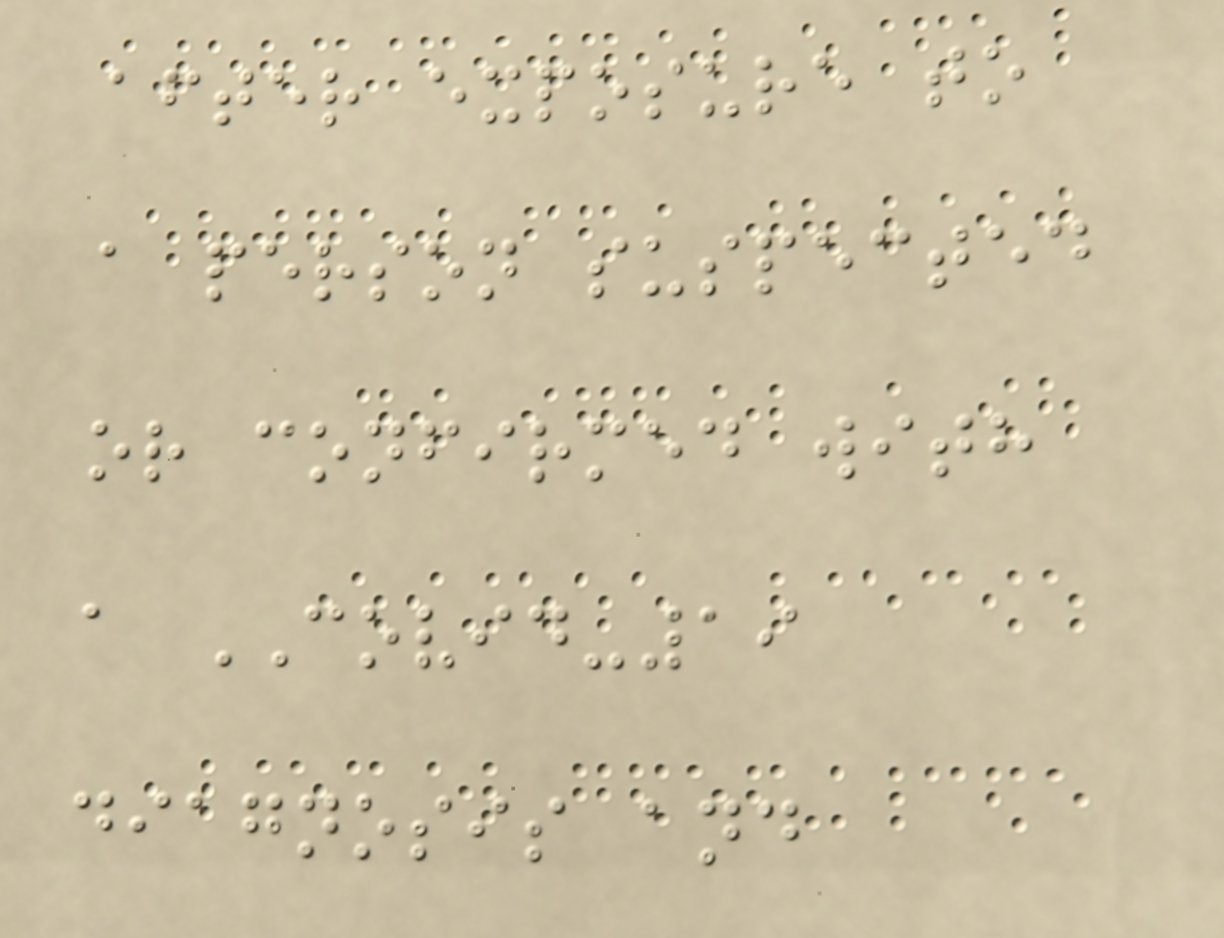after exposure to
a person suspected
or confirmed with
a COVID-19
diagnosis and
